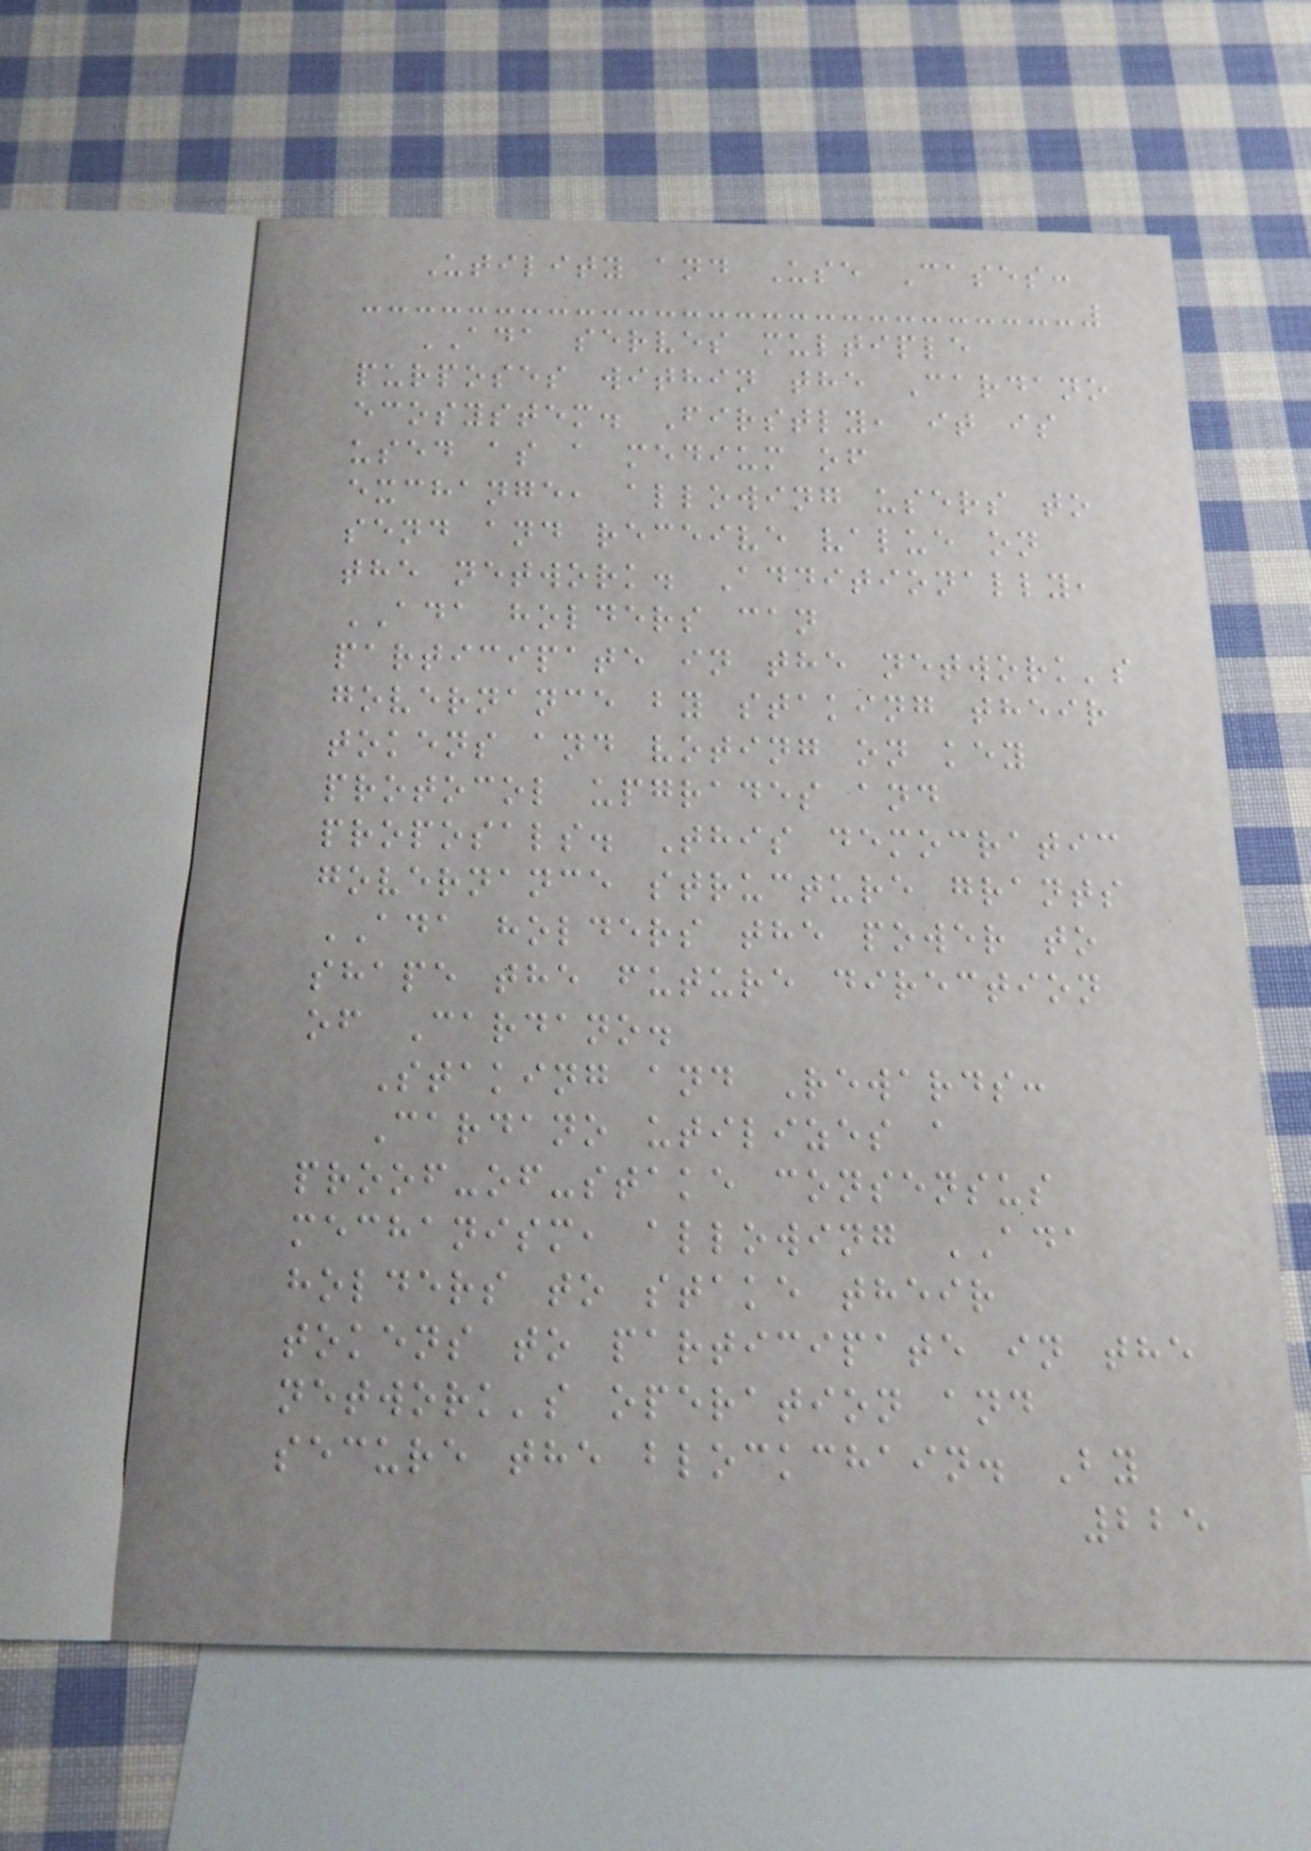Utility and Use Cases:
ADA serves multiple
purposes within the Cardano
ecosystem. Firstly, it is
used as a medium of
exchange, allowing users to
send and receive value on
the network. Additionally,
ADA holders can
participate in the network's
governance by staking their
tokens and voting on key
protocol upgrades and
proposals. This democratic
governance structure grants
ADA holders the power to
shape the future direction
of Cardano.
Staking and Rewards:
Cardano utilizes a
proof-of-stake consensus
mechanism, allowing ADA
holders to stake their
tokens to participate in the
network's operation and
secure the blockchain. By
225
